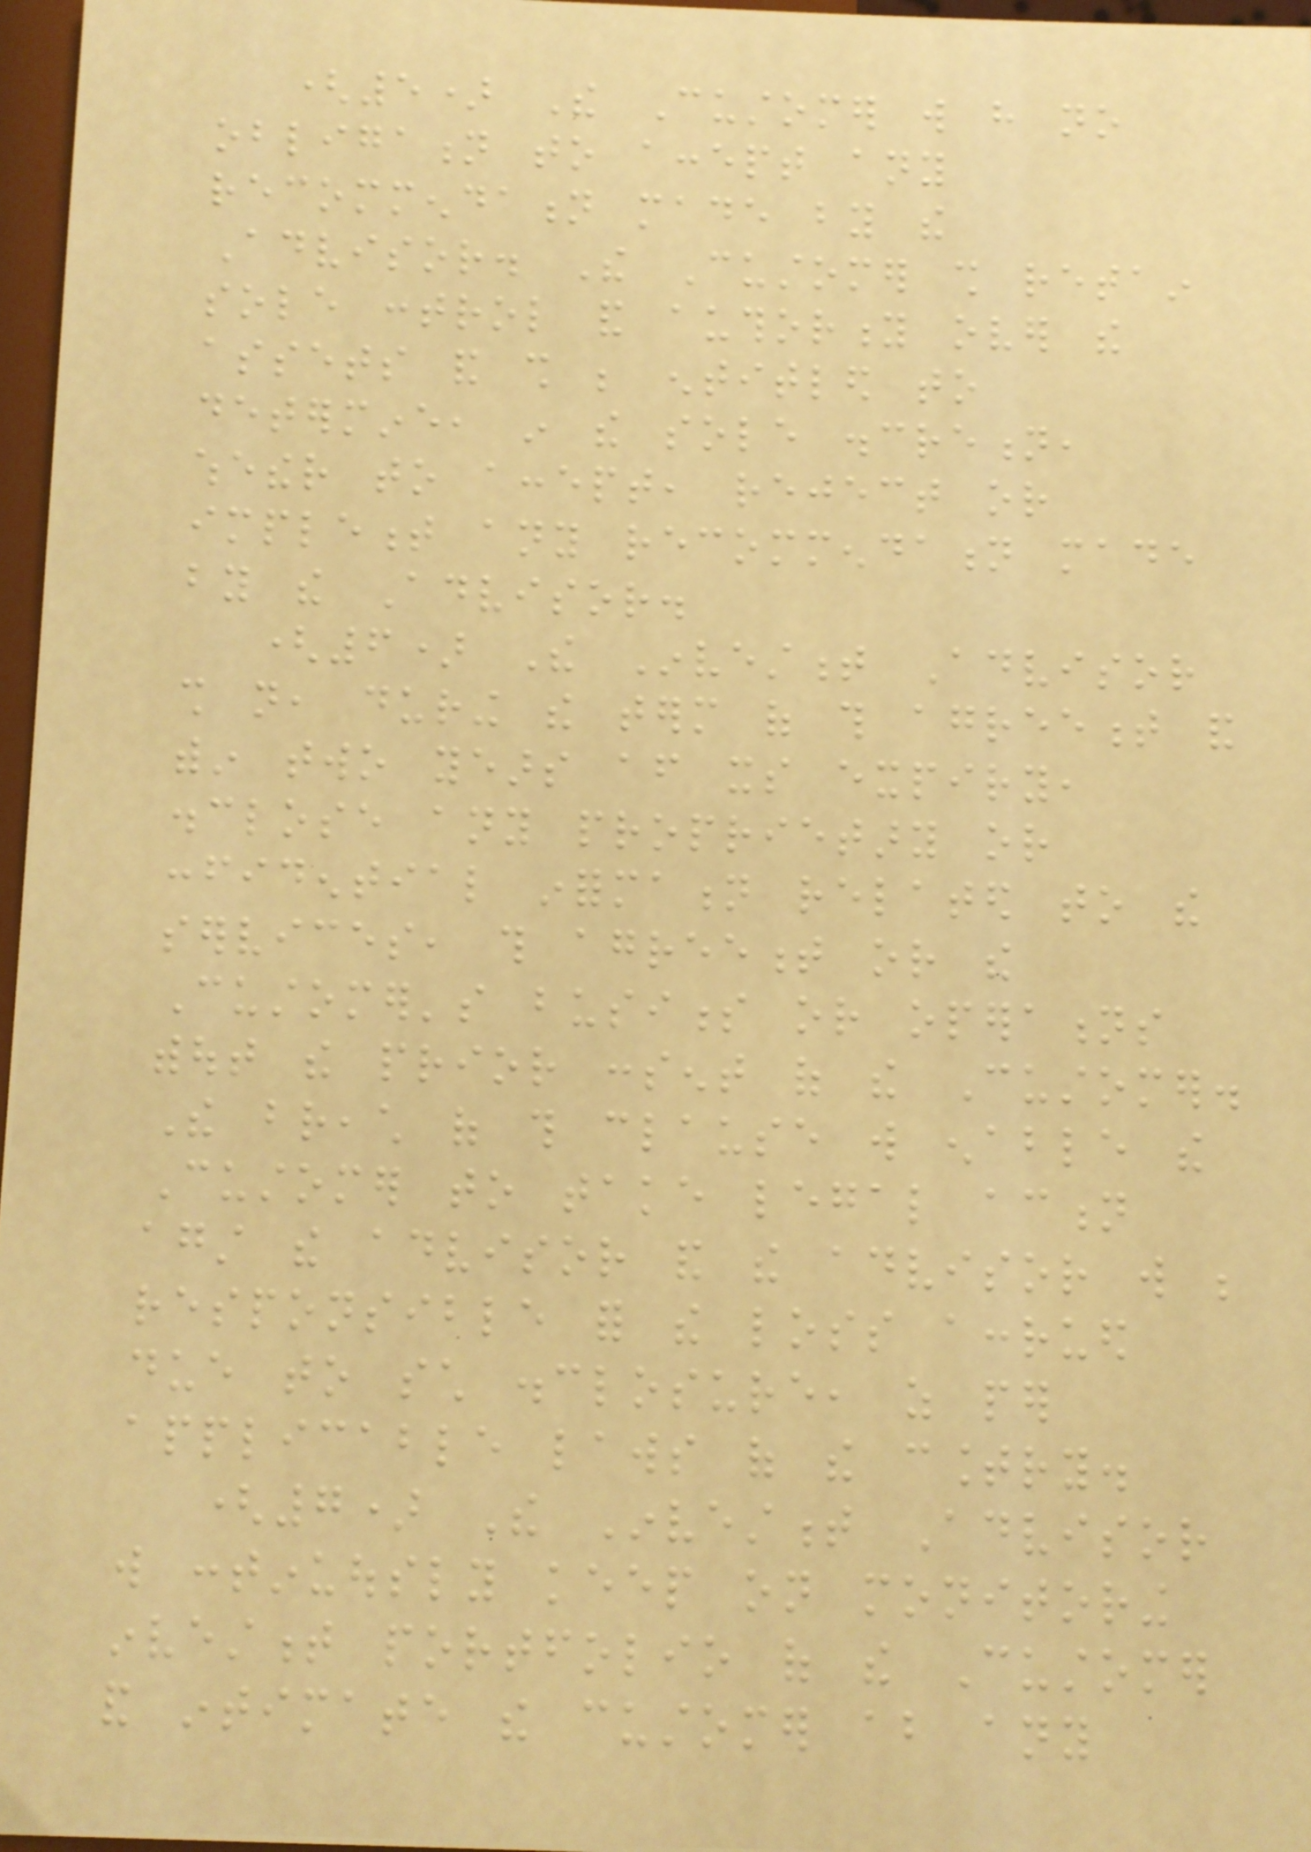(5) The Customer will have no
obligation to accept any
recommendation made by the
Advisor. The Customer shall retain
sole control and authority over the
assets and shall be entitled to
determine, in the sole discretion,
whether to accept, reject or
implement any recommendation made
by the Advisor.
(6) The Investment Advisor
shall not, during the term of this agreement and
within two years after its expiry,
disclose any proprietary or
confidential information related to the
services, this agreement or the
Customer's business or operations
without the prior consent of the Customer.
The breach of this clause will enable the
Customer to take legal action
against the advisor and the advisor will be
responsible for the loss accrued
due to such disclosure, as per
applicable laws of the country.
(7) The Investment Advisor
will continuously keep on monitoring
investment portfolio of the Customer
and intimate the customer about any
